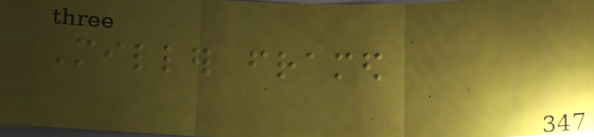Miller framed
